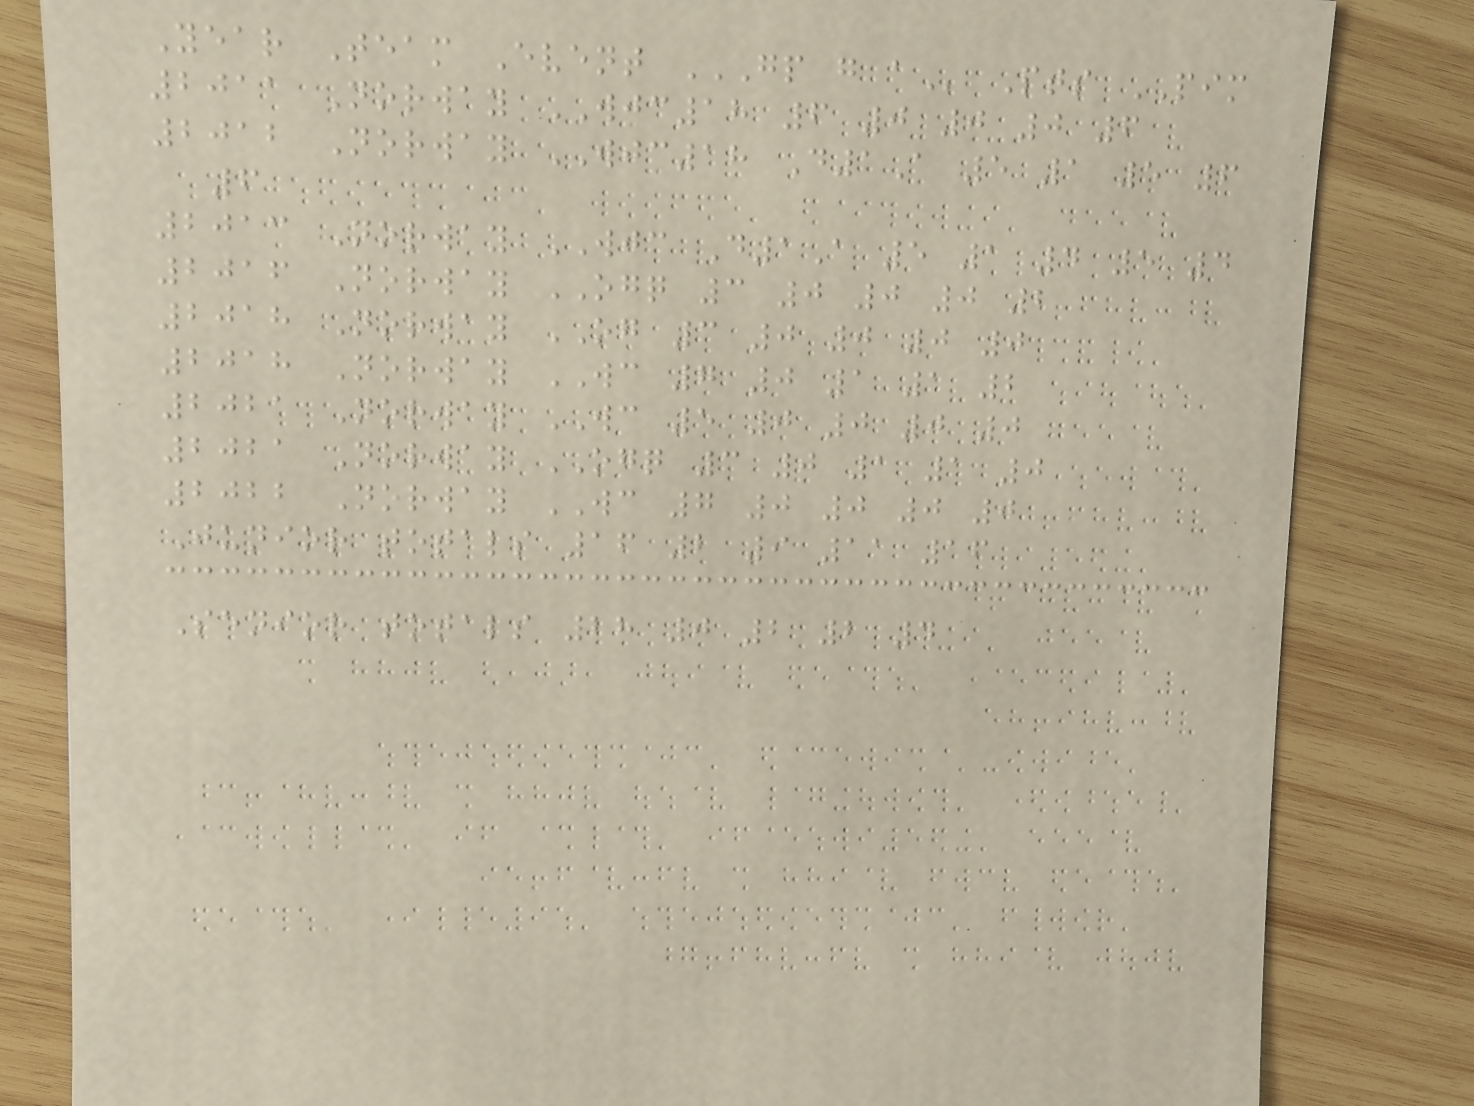Year Team Event GP G A Pts PIM
2011 Norway WJC18 6 0 0 0 6
2012 Norway WJC18 D1A 5 1 5 6
6
2013 Norway WJC D1A 5 1 4 5 4
2016 Norway OGQ 3 0 0 0 2
2018 Norway OG 3 0 0 0 0
2018 Norway WC 7 0 1 1 2
2021 Norway WC 5 0 0 0 0
2021 Norway OGQ 3 0 1 1 0
2022 Norway WC 7 0 0 0 0
Junior totals 16 2 9 11 16
Senior totals 28 0 2 2 4
